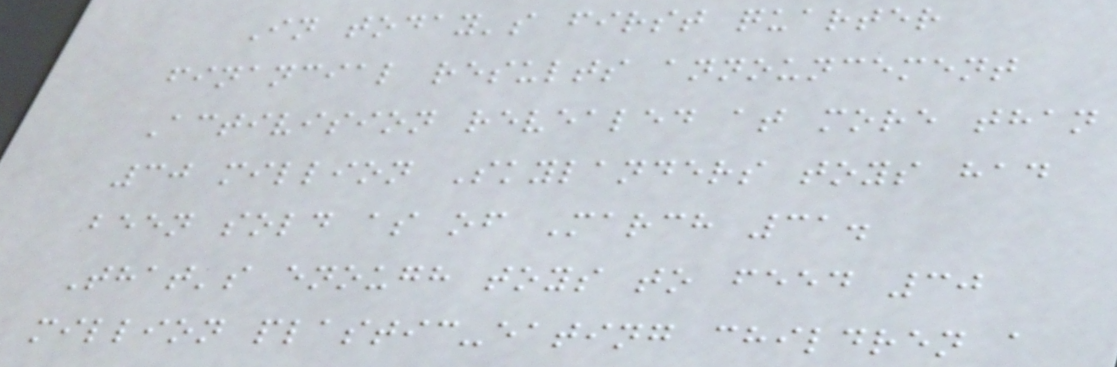In today's first quarter
financial results announcement
Activision revealed at more than
30 million Skylanders toys had
been sold as of March 31.
That's enough toys to feed 30
million plastic-eating children a
